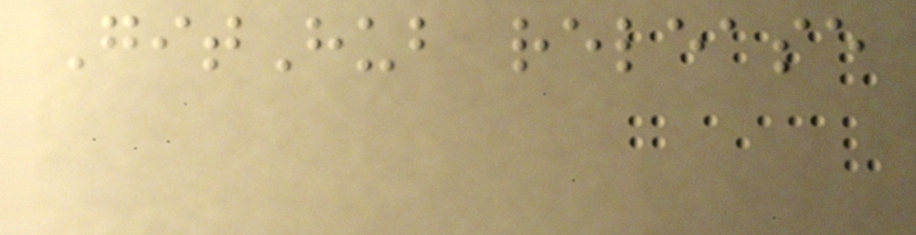GitHub release
